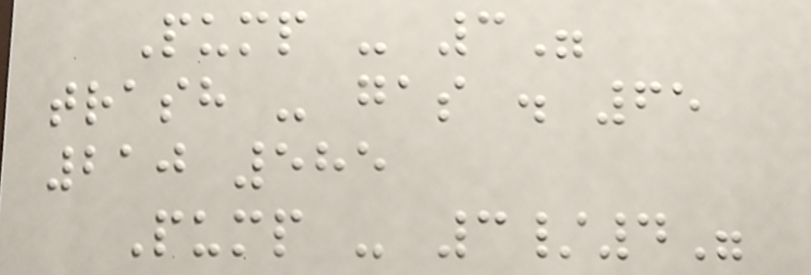Pump - 3"
trash - gas . 65
210 585
Pump - 3/4"
